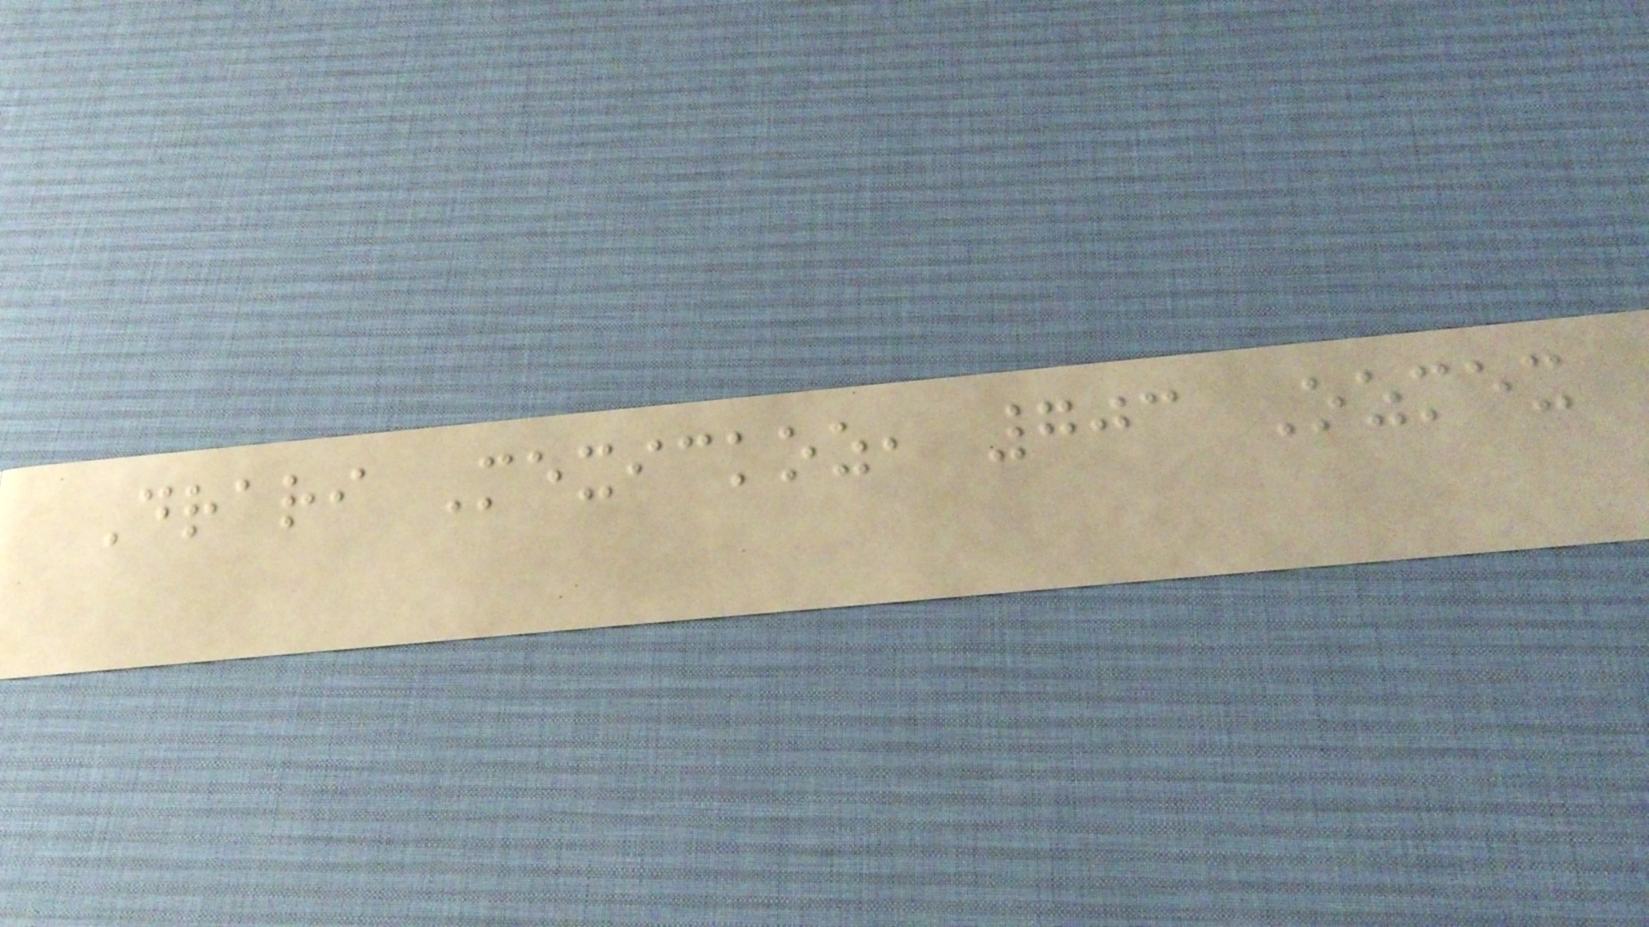Drari Mexickoz, 703 Ozmex
